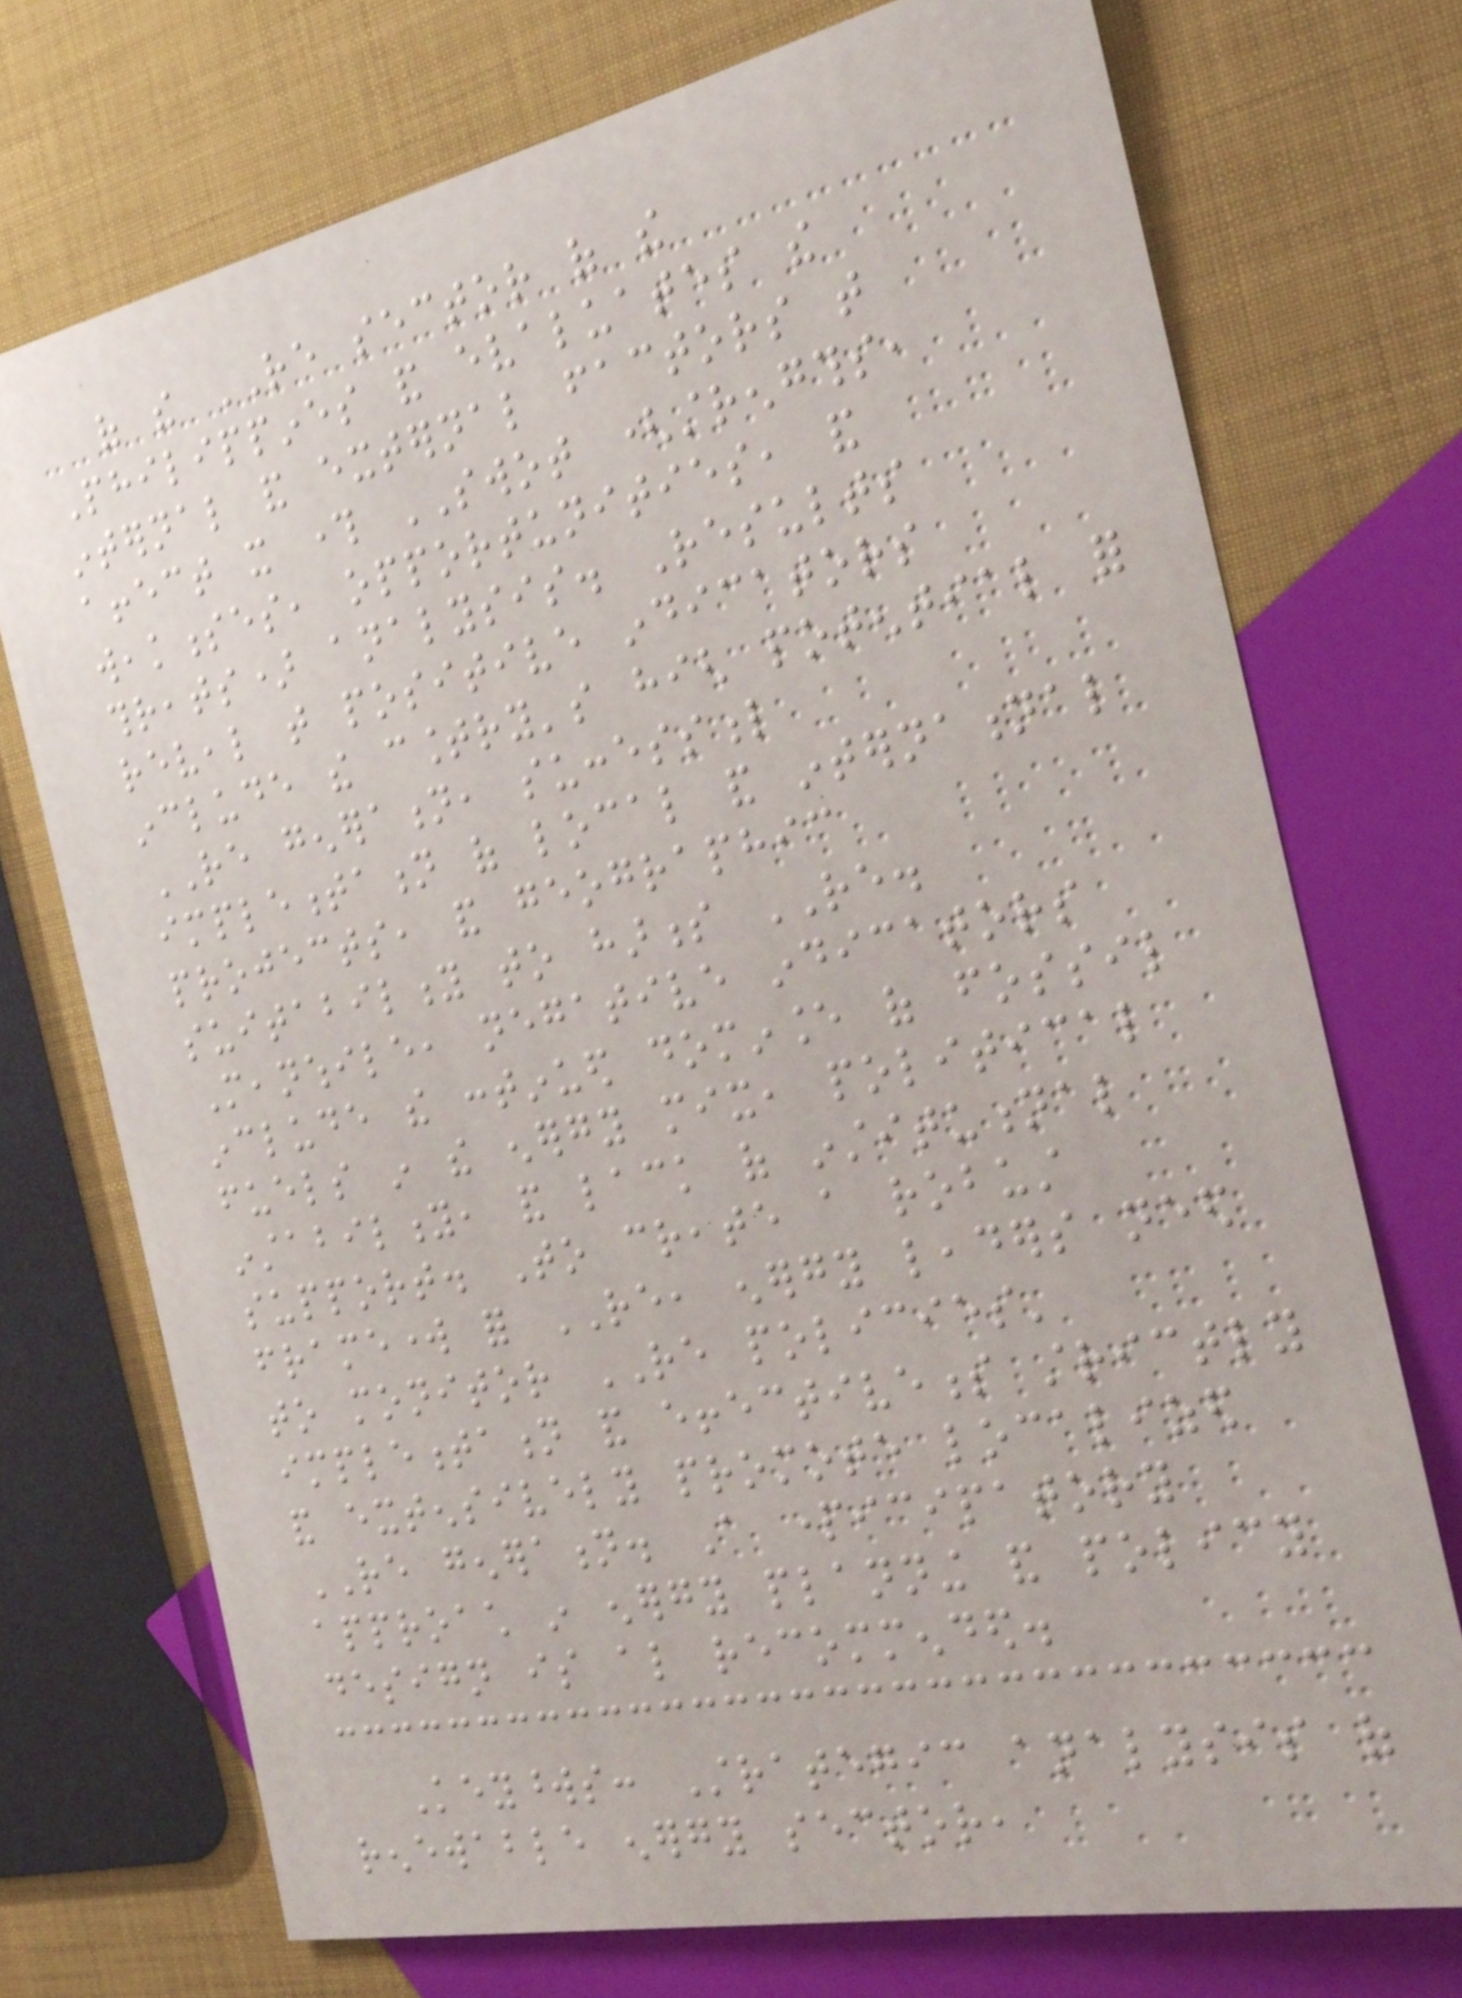of the RE sector of the
Philippines and evaluates the
internal and external factors that
affect it through SWOT (strengths,
weaknesses, opportunities, and
threats) analysis. Results
reveal that positive indicators
include the country's high potential for
RE generation, successful
implementation of local and international
projects, and geographic
suitability to harness RE.
Meanwhile, negative indicators
include the continued dominance of fossil
fuels in the energy mix, political
instability, and lack of institutional
support. To create a robust
framework for RE, energy leaders need
to monitor RE policies'
implementation and effectiveness strictly
and extensively promote localized
RE generation. A participatory
approach in energy planning and policy
design is also recommended.
Keywords: Strategic analysis of
renewable energy sector,
